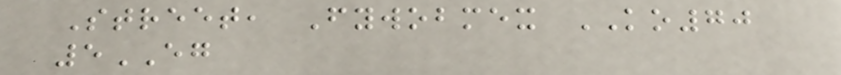Street, Fywobmex KO70
5EG
